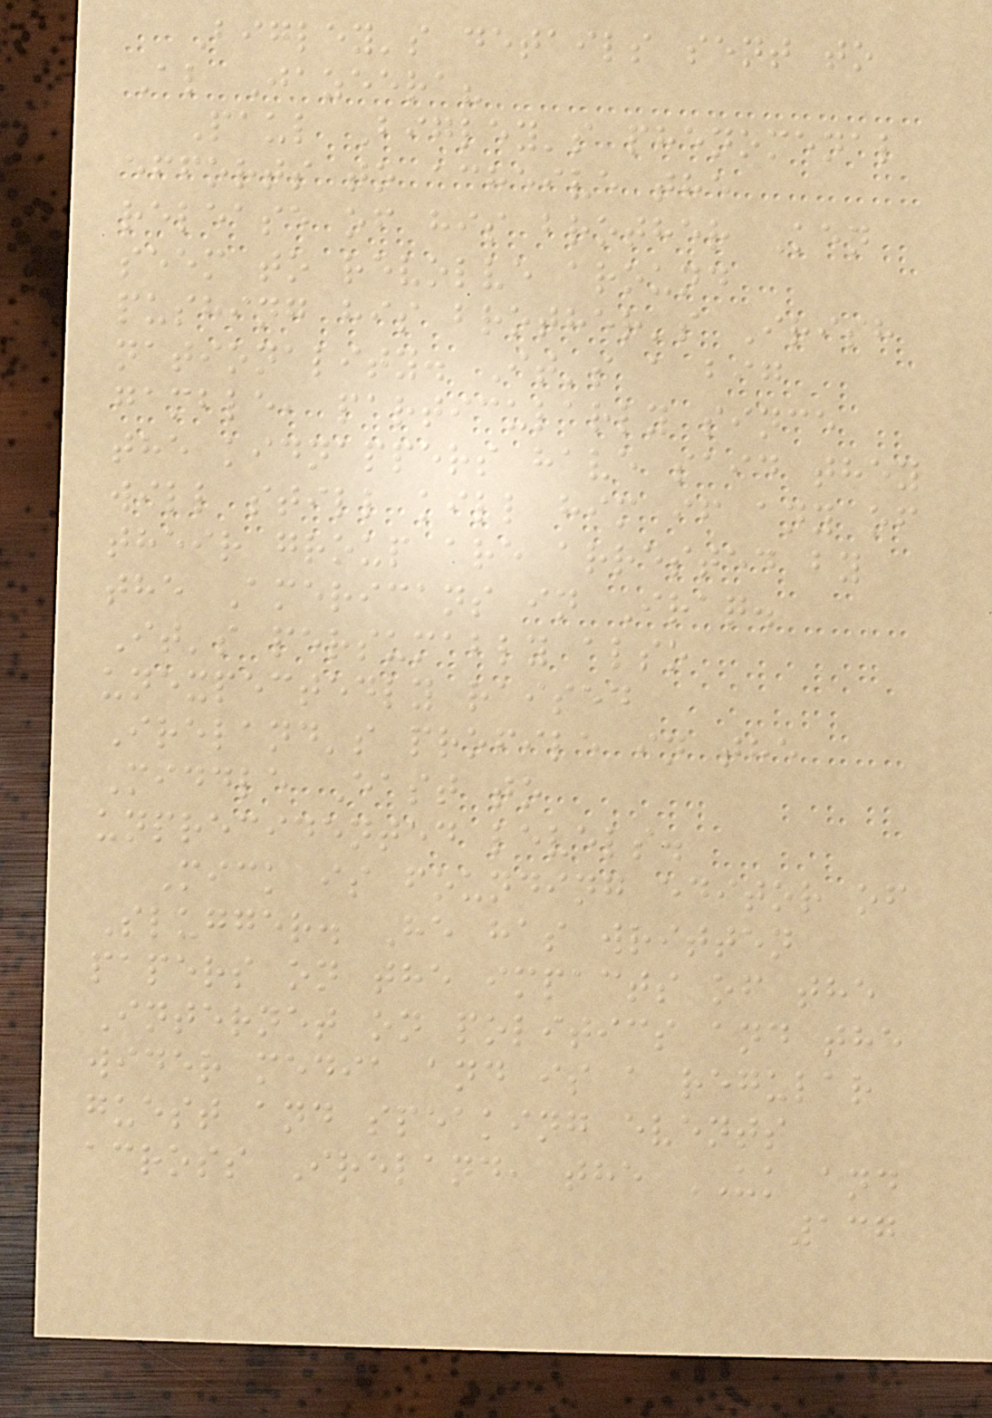Bigley's details sent to
Al Jazeera?
Paul Bigley's phenomenal
efforts to acheive the
release of his brother Ken
seem to revolve around
pushing his brother's Irish
nationality. It's a big
gamble, particularly since
the kidnappers have said they
will still kill him if any of
their group are arrested by
the Americans in Iraq.
It's persumably also
unexpectedly raised
Ireland's profile in the
Middle East to
unprecidented levels.
Mick is founding editor of
Slugger. He has written
papers on the impacts of the
Internet on politics and the
wider media and is a regular
guest and speaking events
across Ireland, the UK and
137
